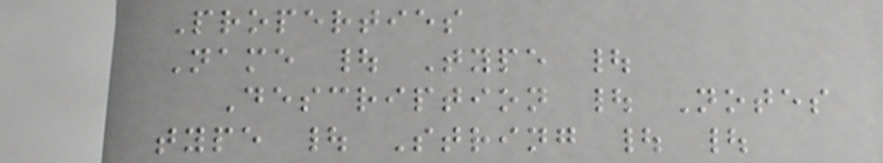Properties
Name | Type |
Description | Notes
type | String | |
